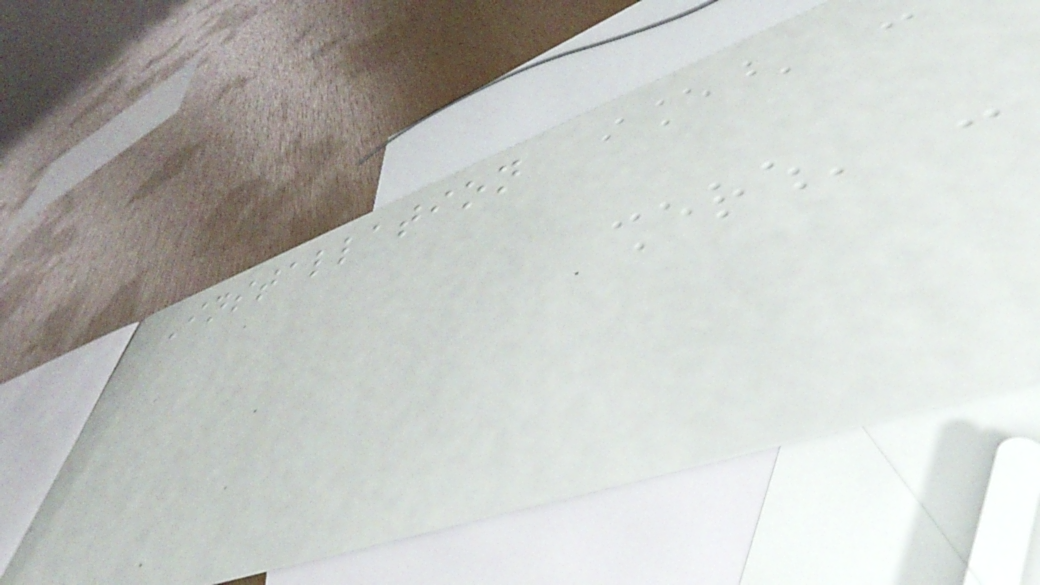Installation
